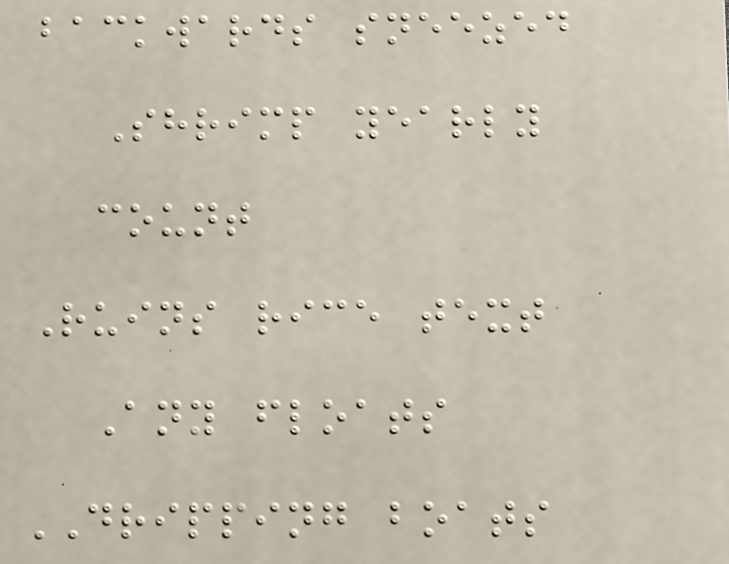backwards sneezed
Shrimp yearly
count
Ruins rice text
Any floats
DRIPPING boats
